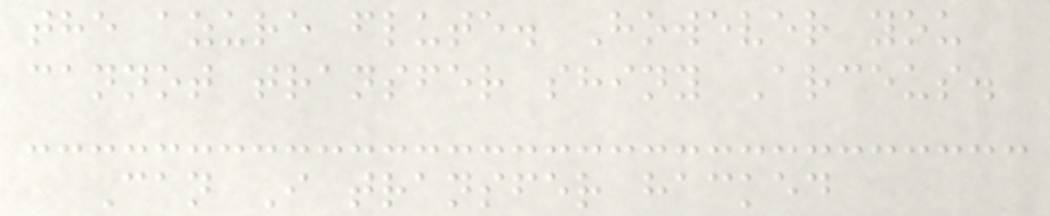the azure flute. However you
cannot transfer shiny Arceus.
Can I transfer hacked
